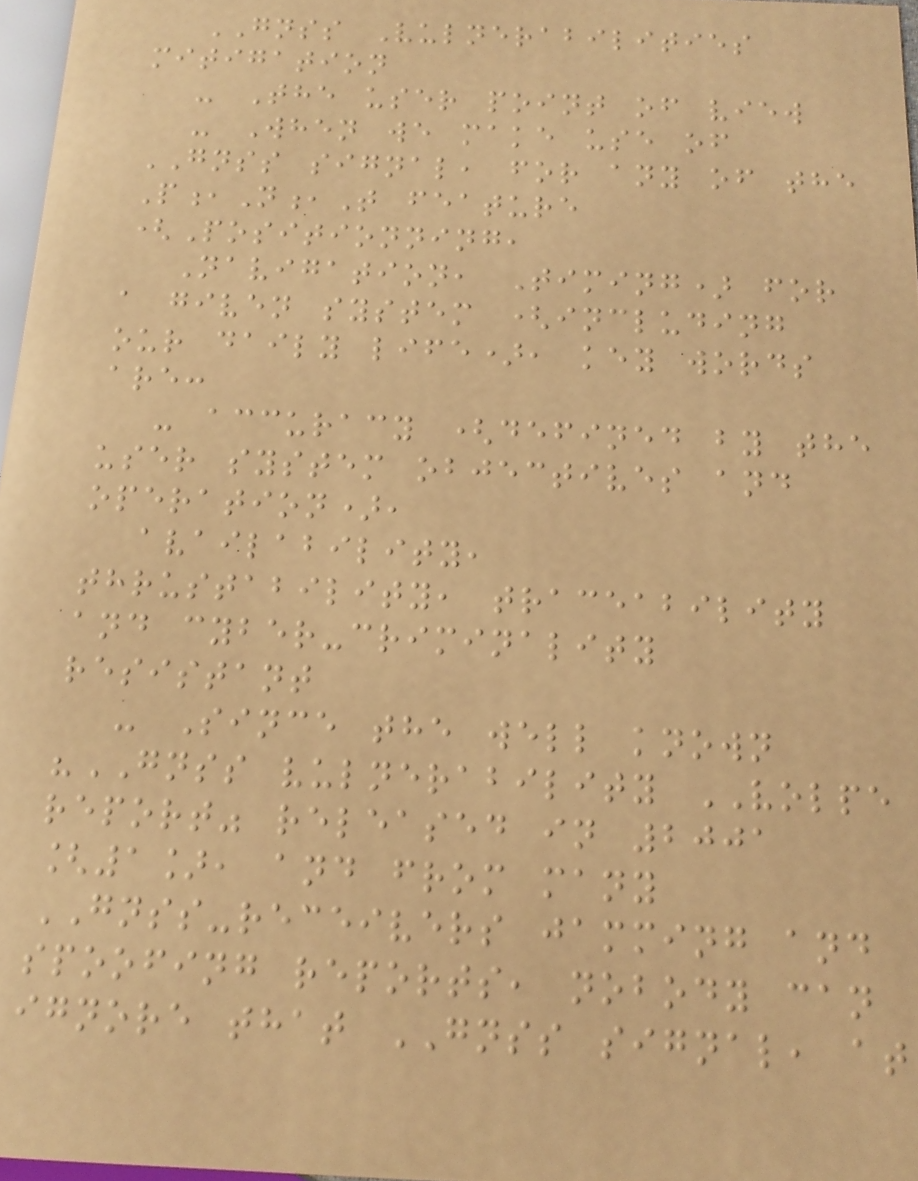GNSS Vulnerabilities
mitigation
- The user point of view
- When we make use of
GNSS signal, for any of the
P,N,T feature
(Positionning,
Navigation, Timing) for
a given system (including
our daily life), key words
are:
- accuracy (defined by the
user system objectives and
operation),
availability,
thrustability, traceability
and cyber-criminality
resistant
- Since the well known
"GNSS vulnerability VOLPE
report" released in 2001
[1], and from many
GNSS-receivers jamming and
spoofing reports, nobody can
ignore that GNSS signal, at
